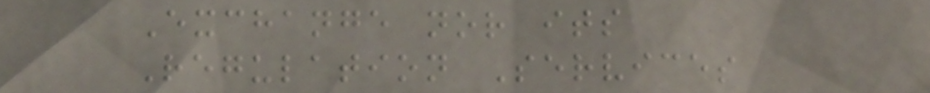Exchange nor its
Regulation Services
